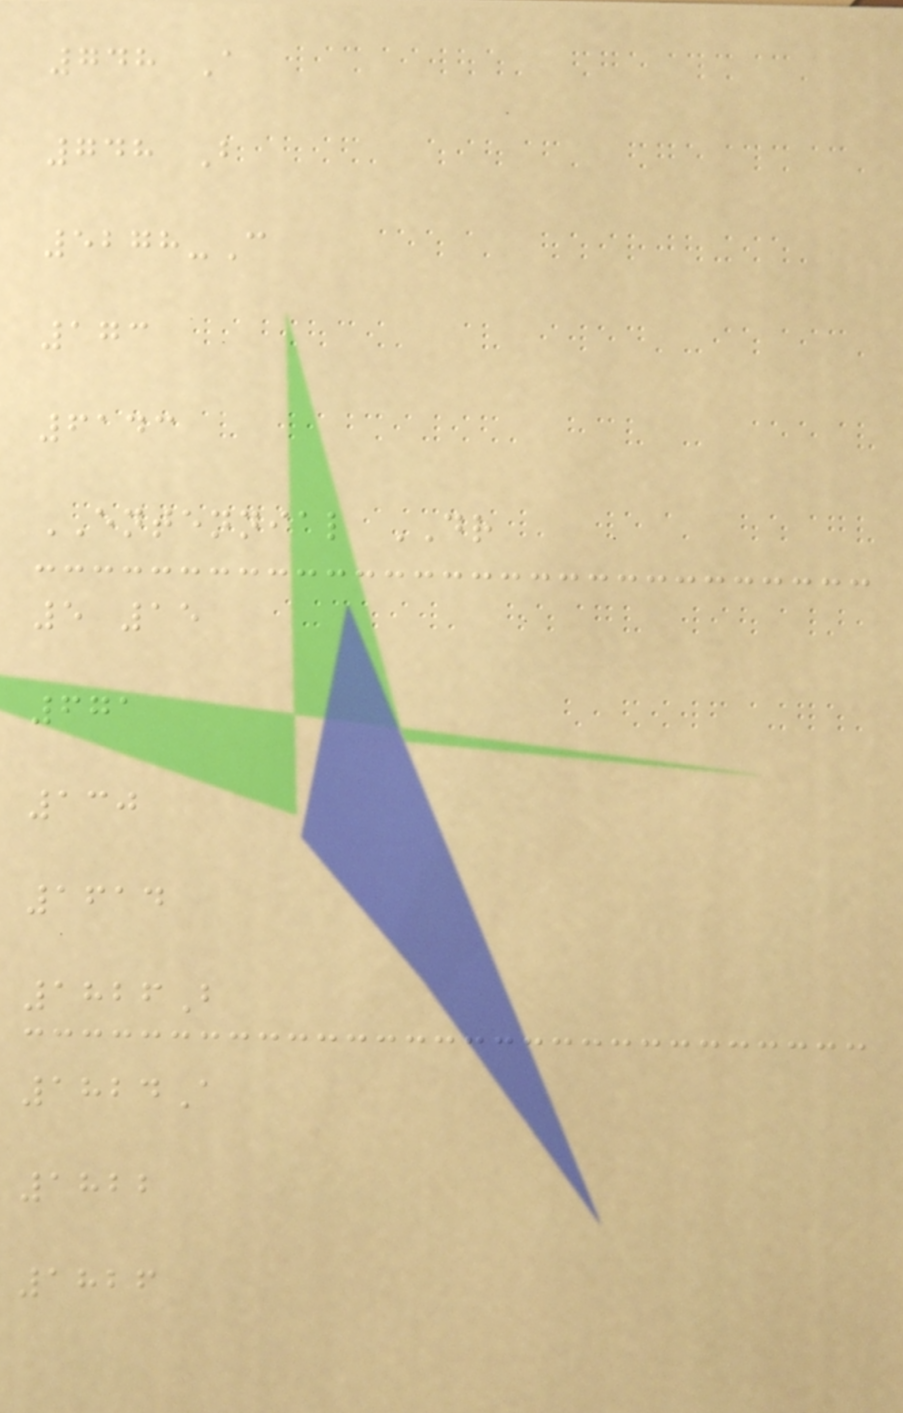748 A
748 B
5278-C
173
6143
ENTENNIAL DR
5 15
671
130
1614
1826B
1824A
1822
1826
